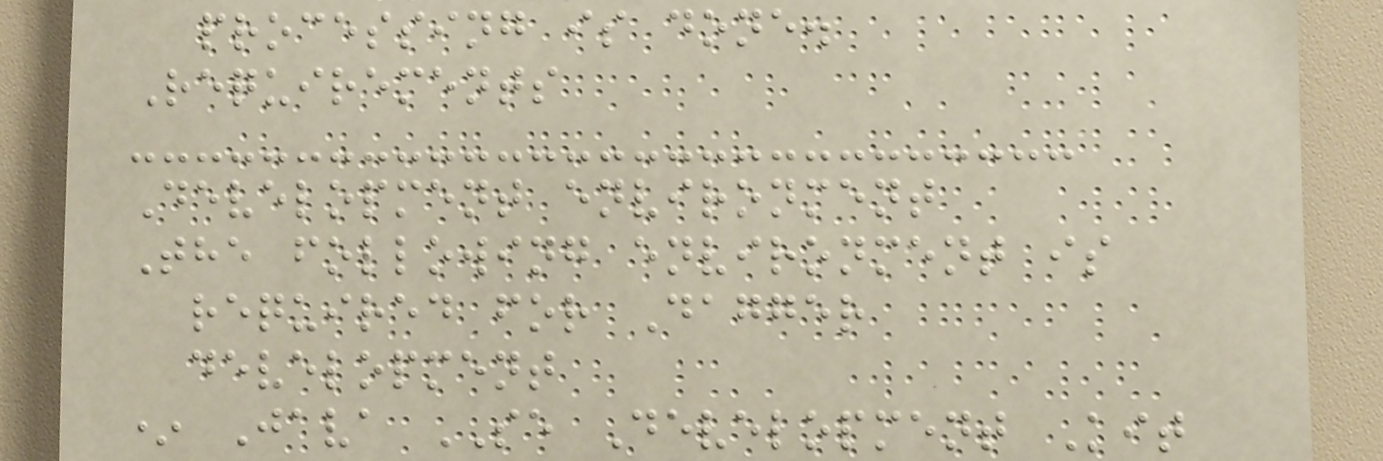processing is done.
Requirements
Development environment
The following environment is
required for Dagger
development
* Java SE Development Kit
